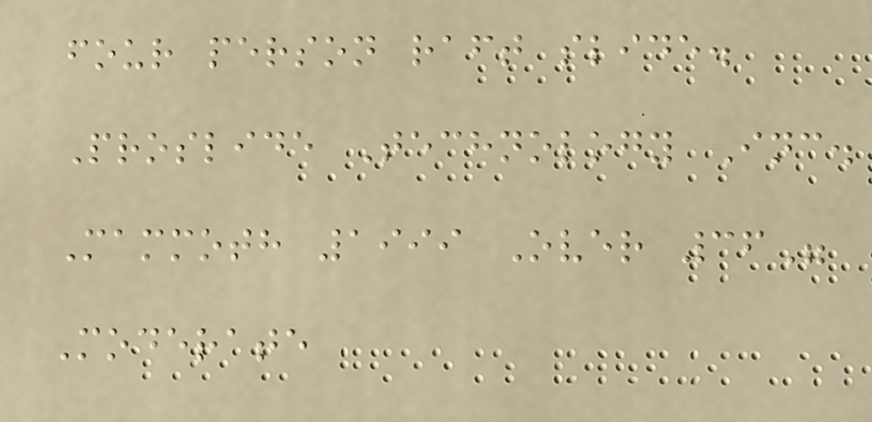four person raft slide.
Proslide Technology Inc.
Mammoth 1999 Over 36"
Moderate
